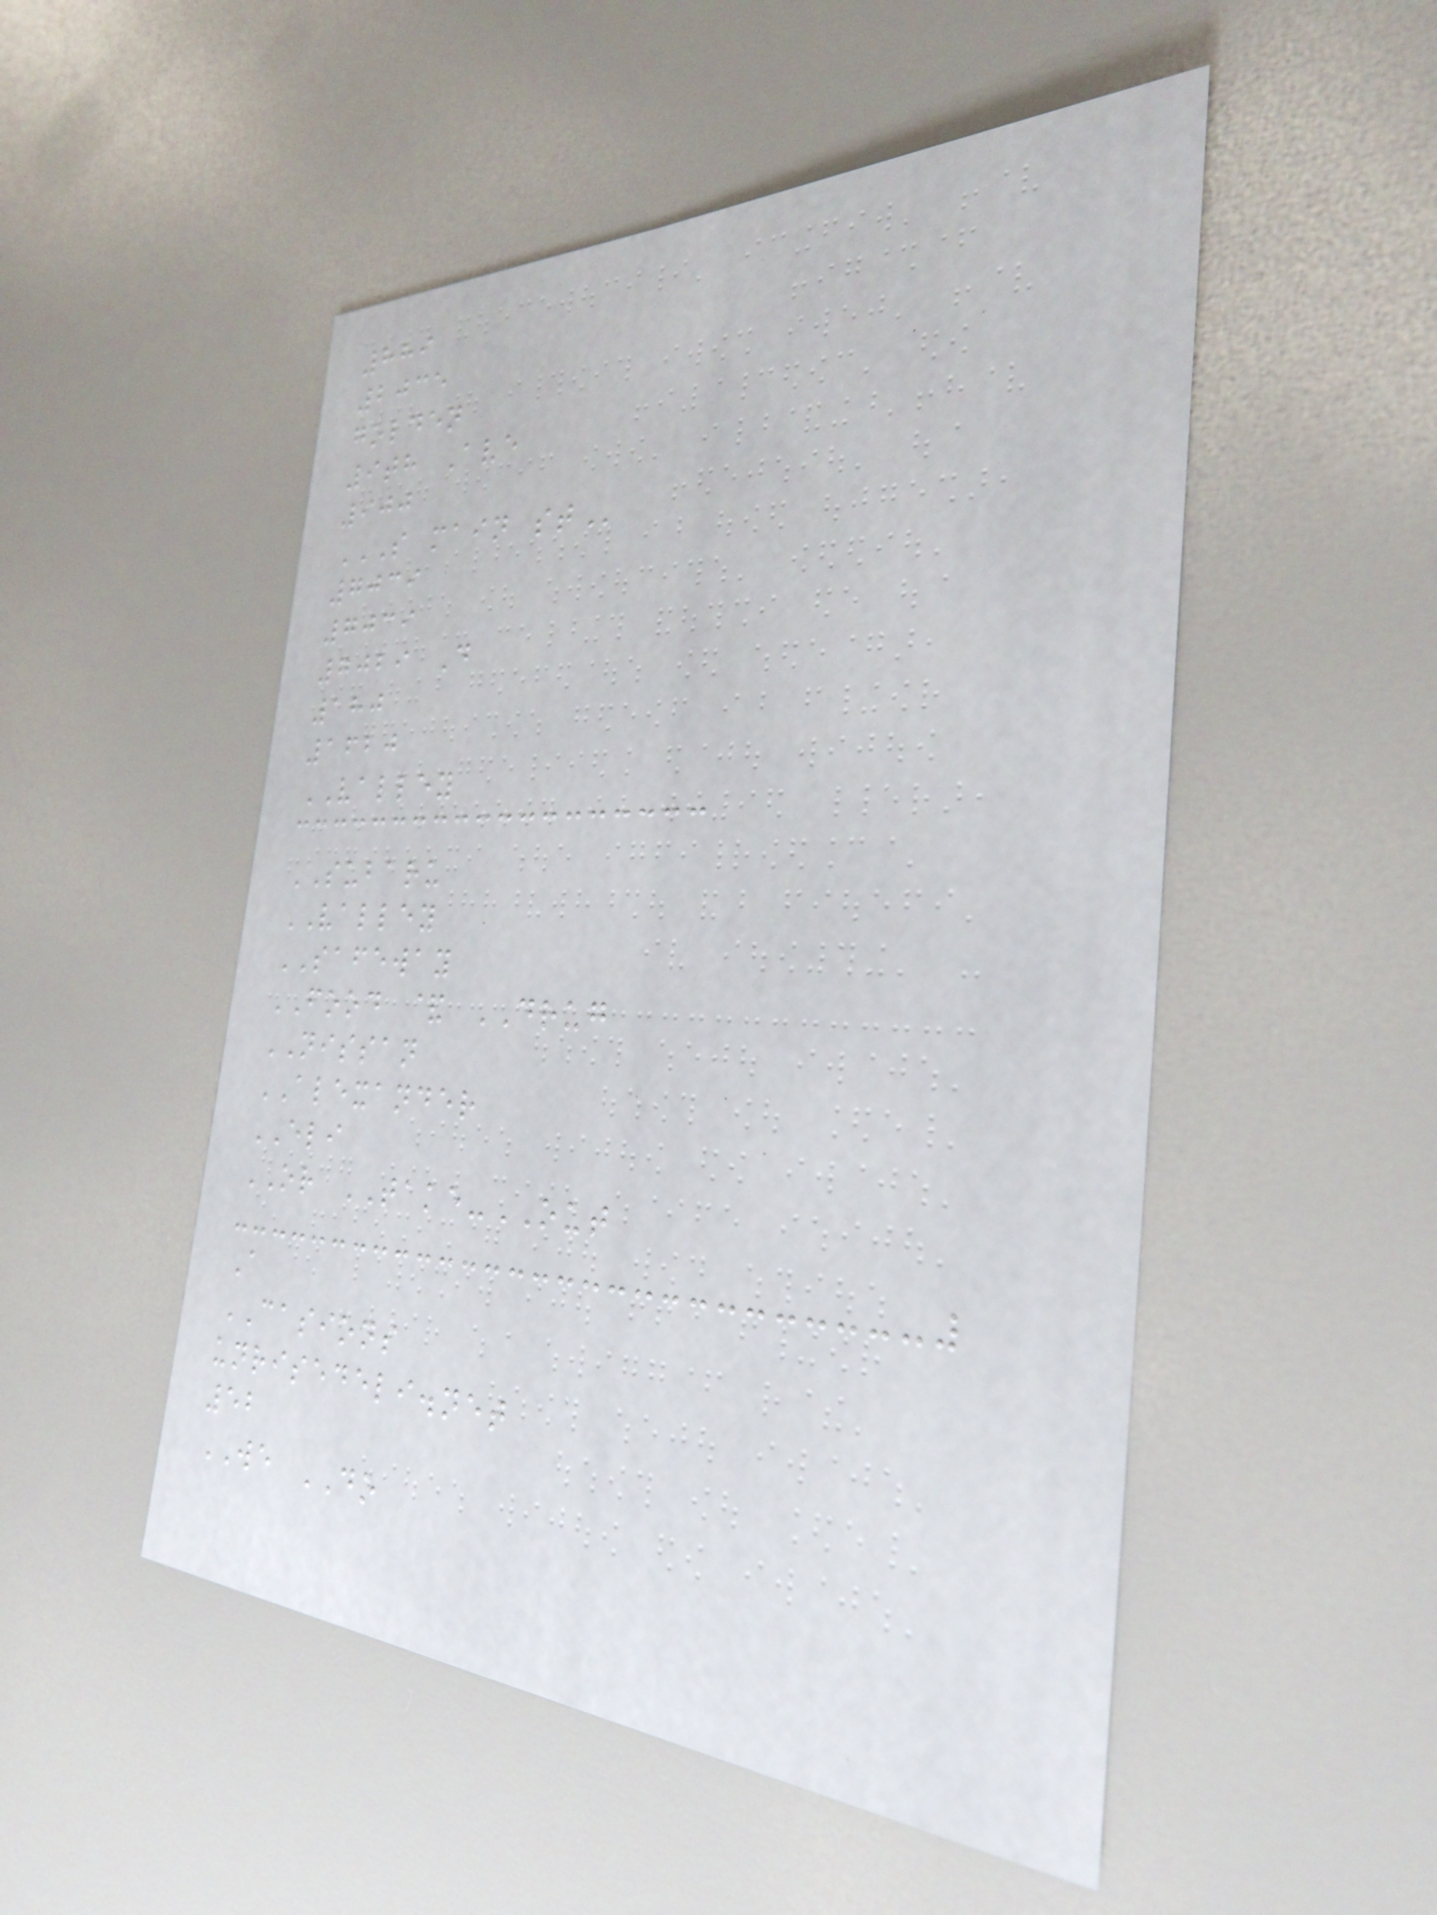889
2035
golden
9th Ave
900
S MAIN ST
7039
7039
7029 D
180
1620
VALLEY
SUBARU
VALLEY
SAFEWAY
FOOD & DRUG
NISSAN
ALEXANDER
ELI
OR TAKE-OUT
A
CASIONS
unrisedeli.net
52
WE DO
